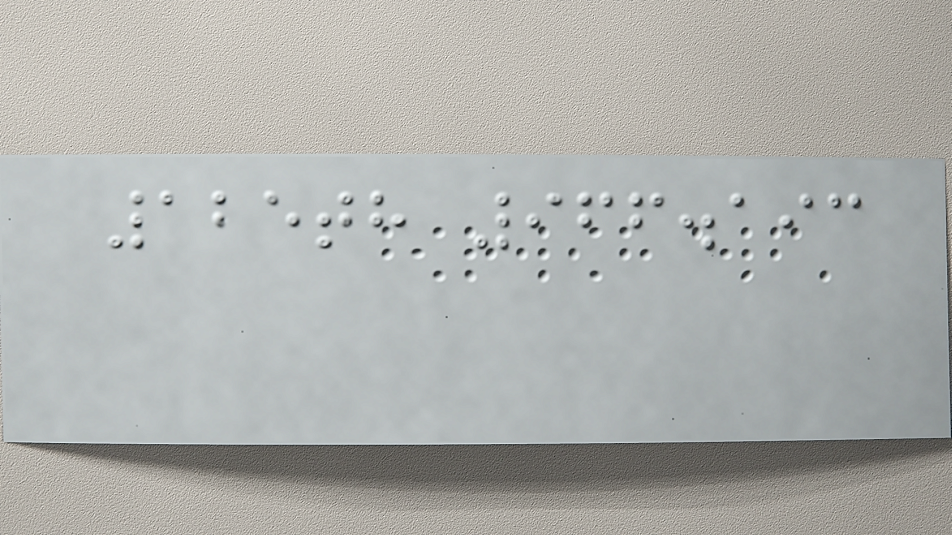125th 966.193
